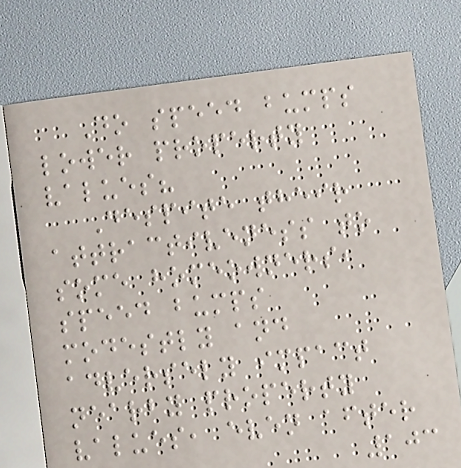Do speed bumps
lower property
values?
Despite their
attractiveness to
some homeowners,
speed bumps
modestly and
adversely impact
nearby property
values, even after
103
